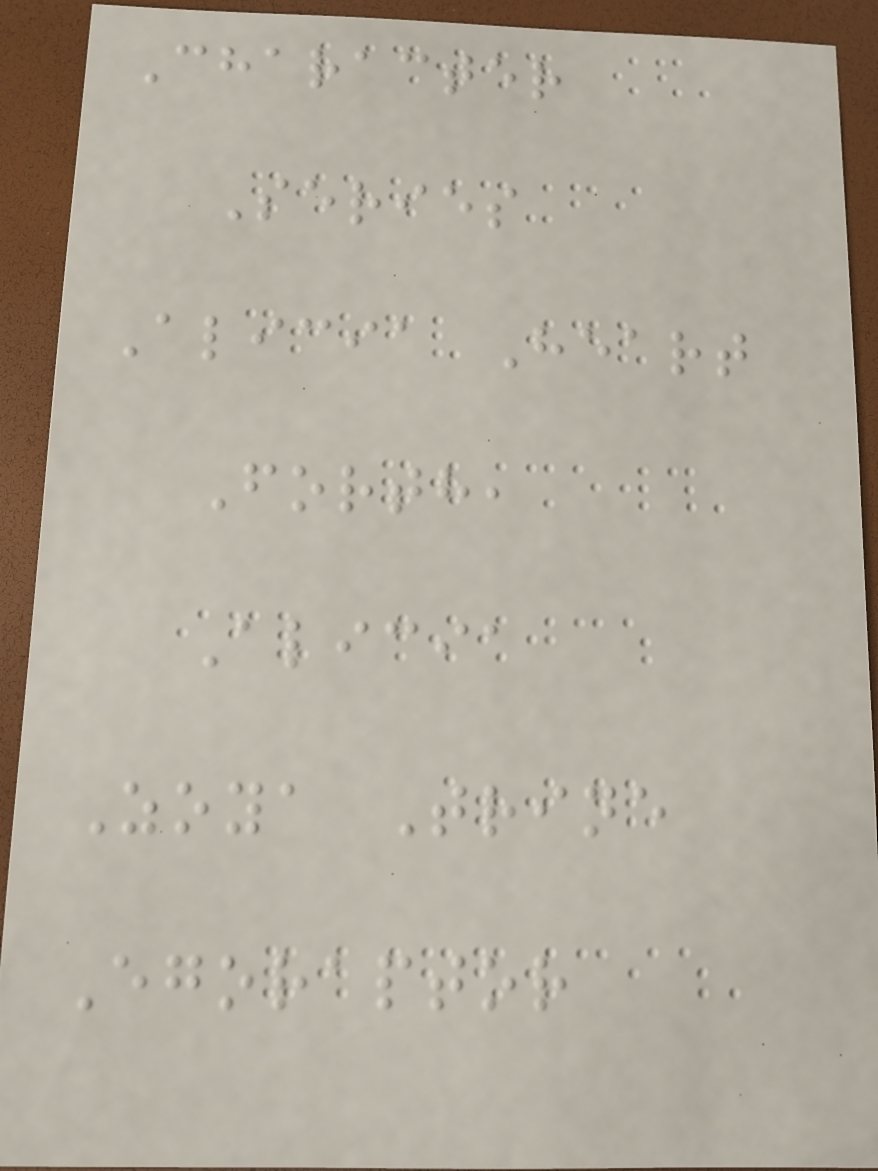Character
Series
Alicia Heart
Forth,
Alicia
Zoya Trine
Egoraptor
